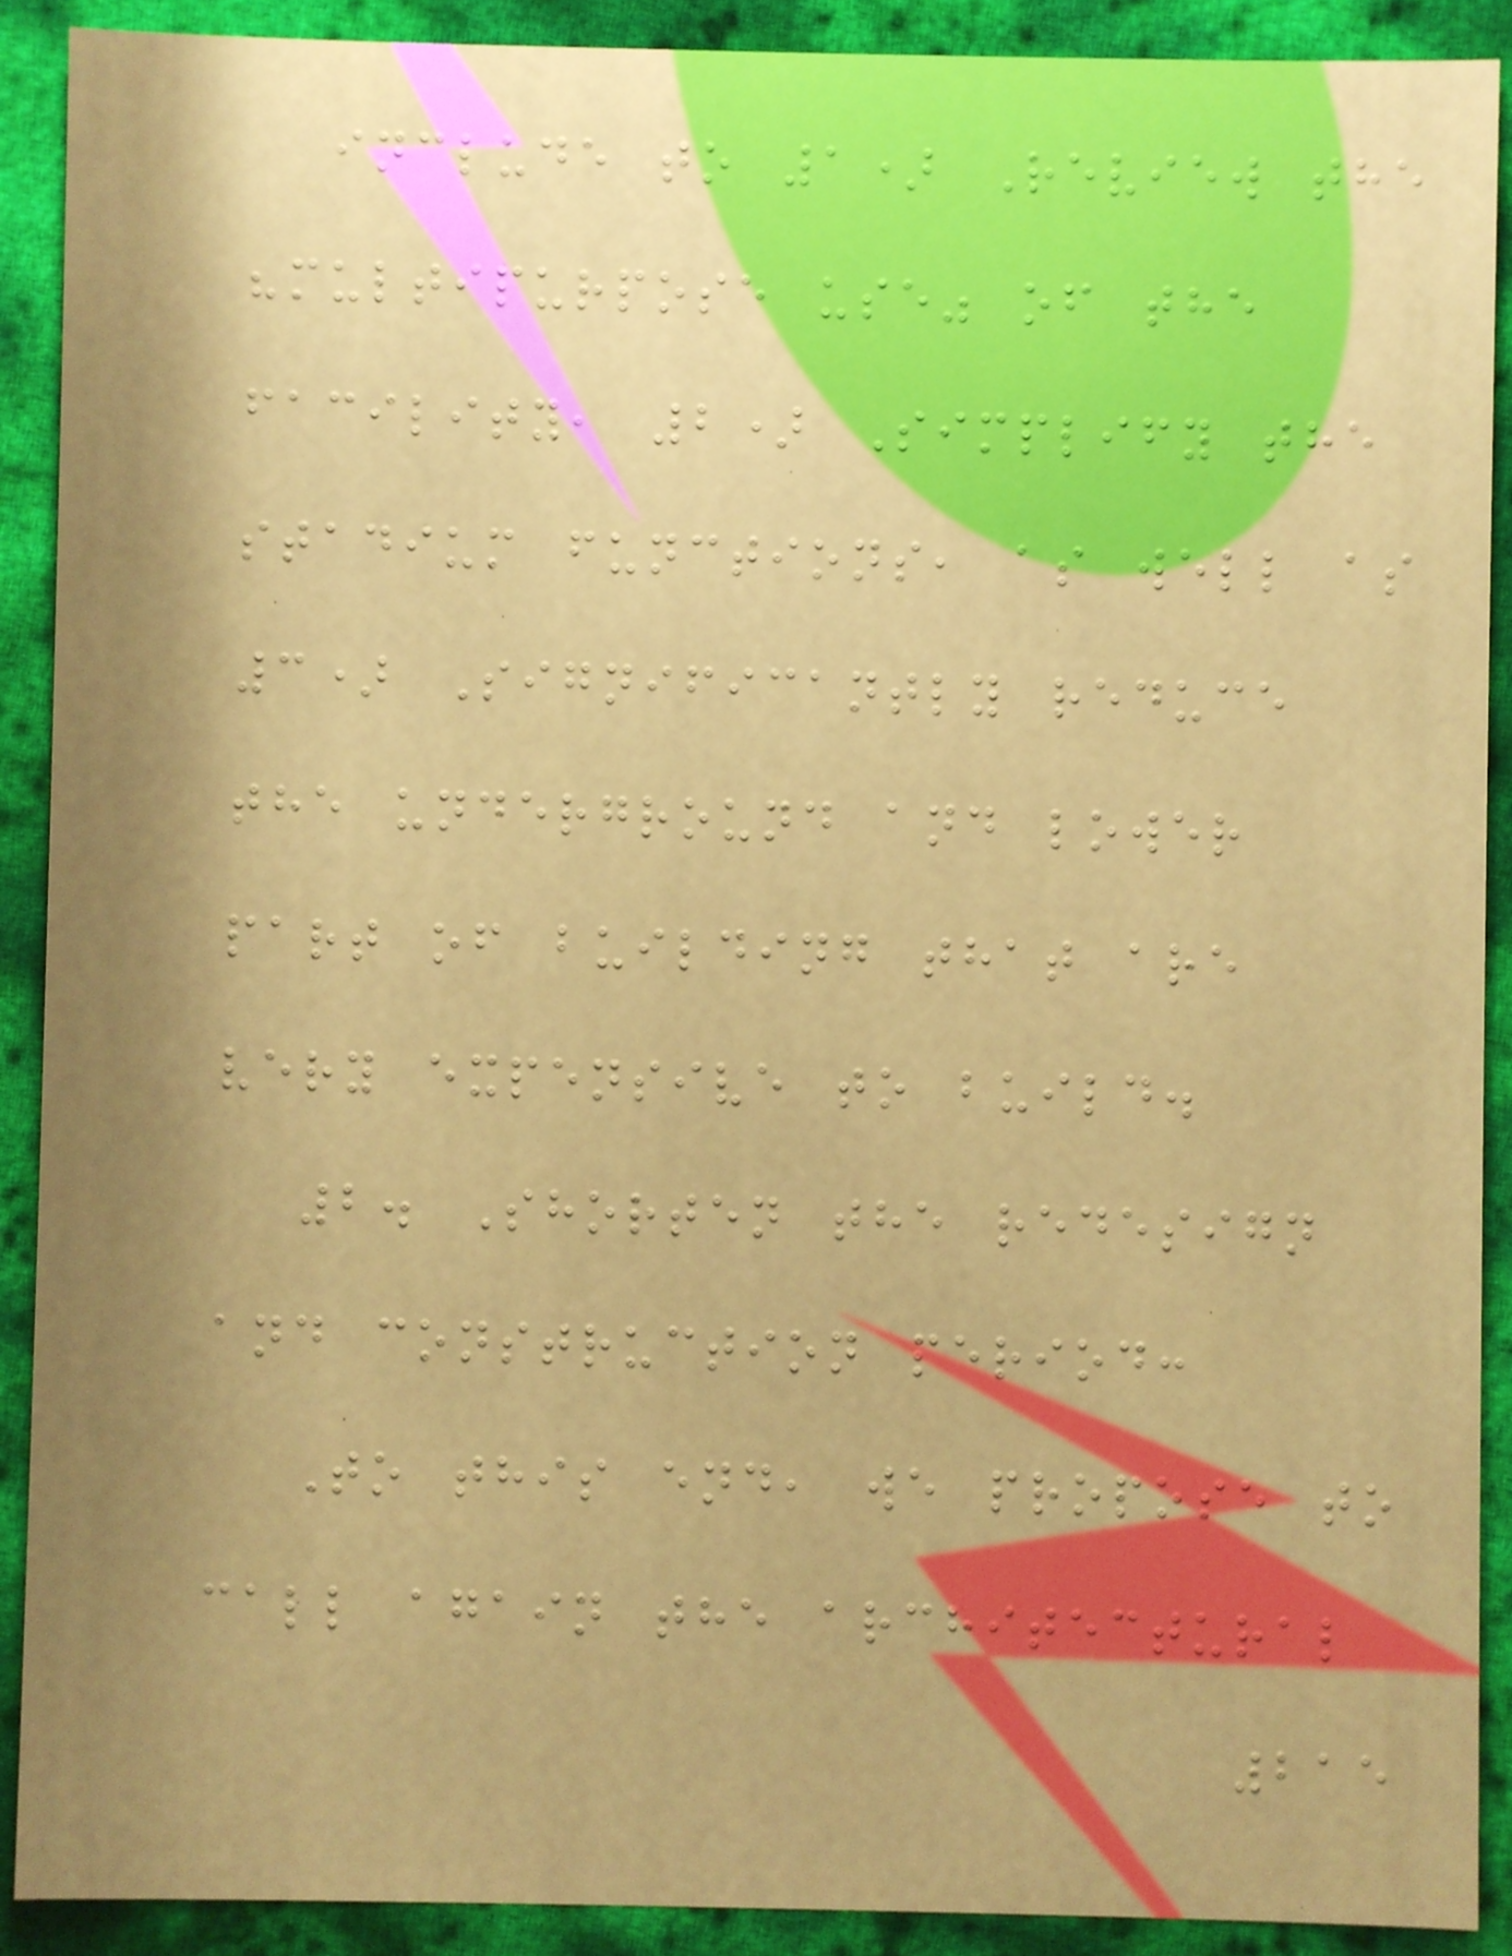include to 1) Review the
"multipurpose use" of the
facility, 2) Simplify the
stadium functions, as well as
3) Significantly reduce
the underground and lower
part of building that are
very expensive to build.
2. Shorten the redesign
and construction period:
To this end, we propose to
call again the architectural
215
